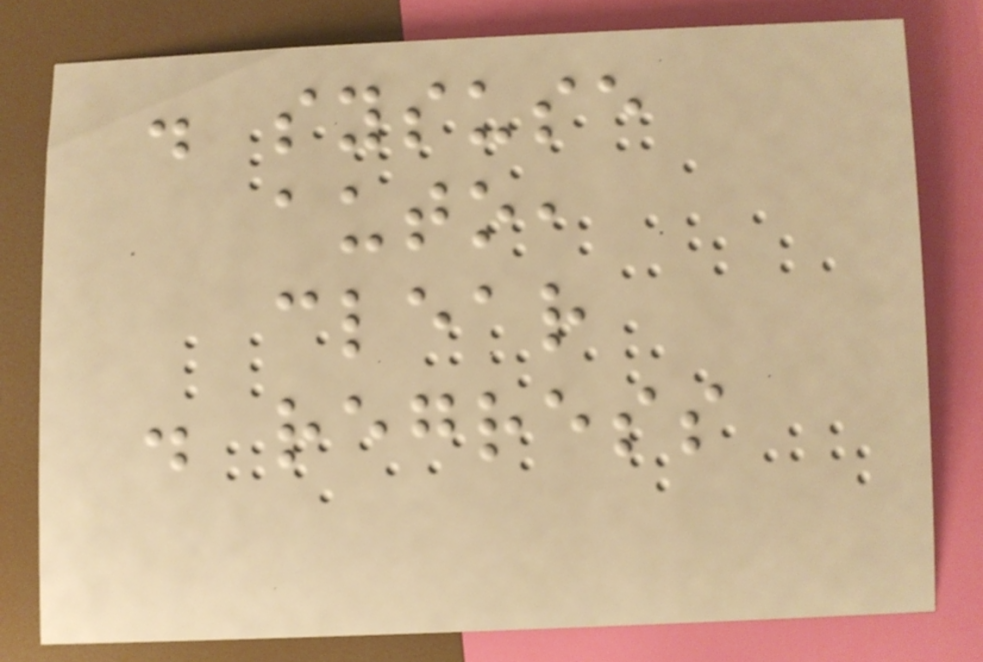. sysuse
auto,
clear
. regress
